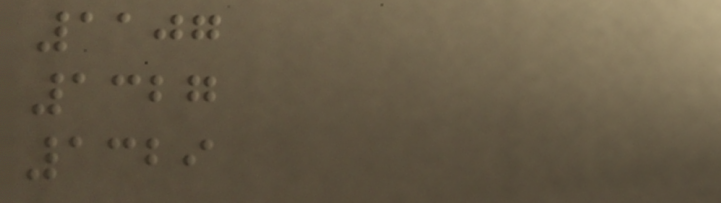1107
1327
1329
